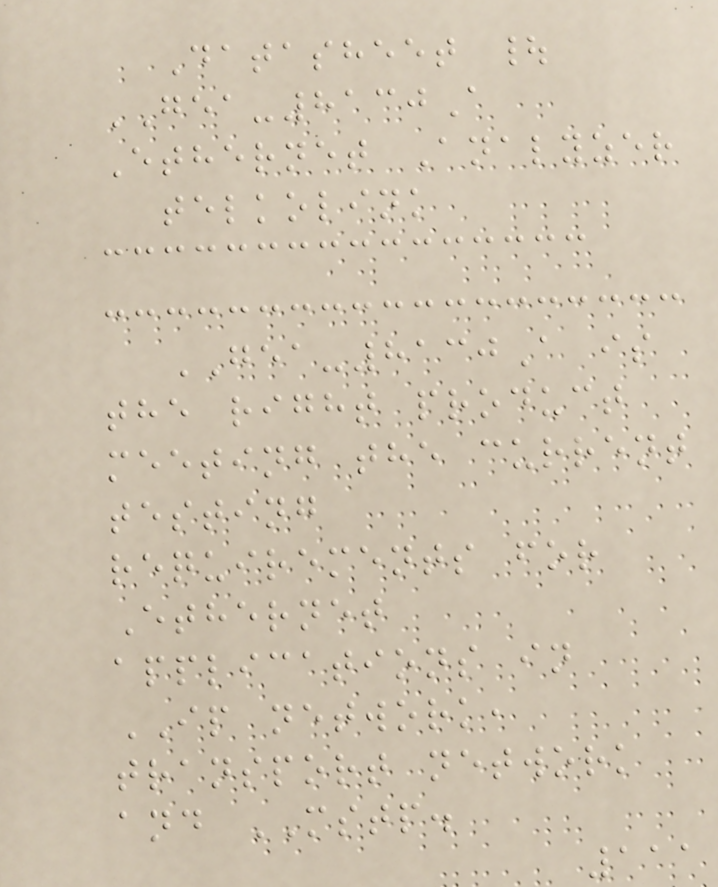Datasheet |
GEA-8130A
Ethernet Analyzer
telkolink
GEA-8130A is
the right product
meeting the current
testing
requirements for
Ethernet
applications in
IP network,
transport network
and MSTP.
111
